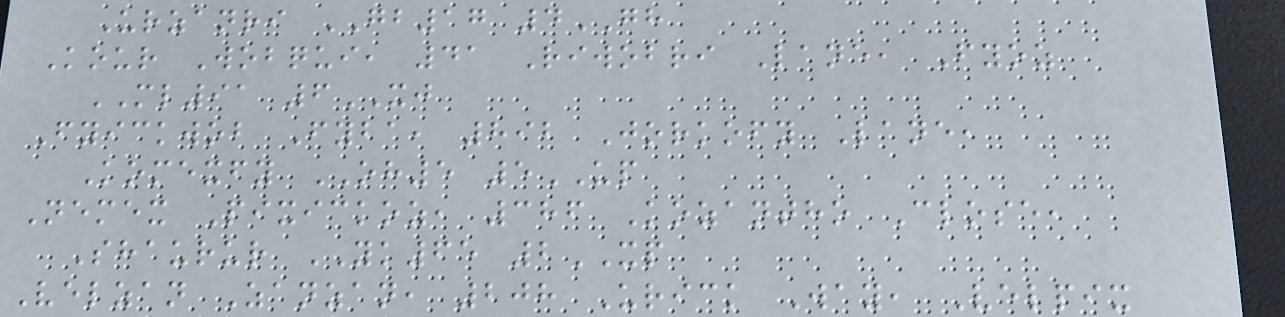Urzanri GB17 4GH
Kour Wobqui, 41 Riwobri Lane, Fyoz
ML91 6XJ
Fyickwob Fyba, 892 Jorkofy Lane,
Komexfy OH5 5UP
Nemex Pixickoz, 386 Kozantho Close,
Shaurur YK65 2XP
Velzan Zanzan, 208 Urick Way, Velpix
